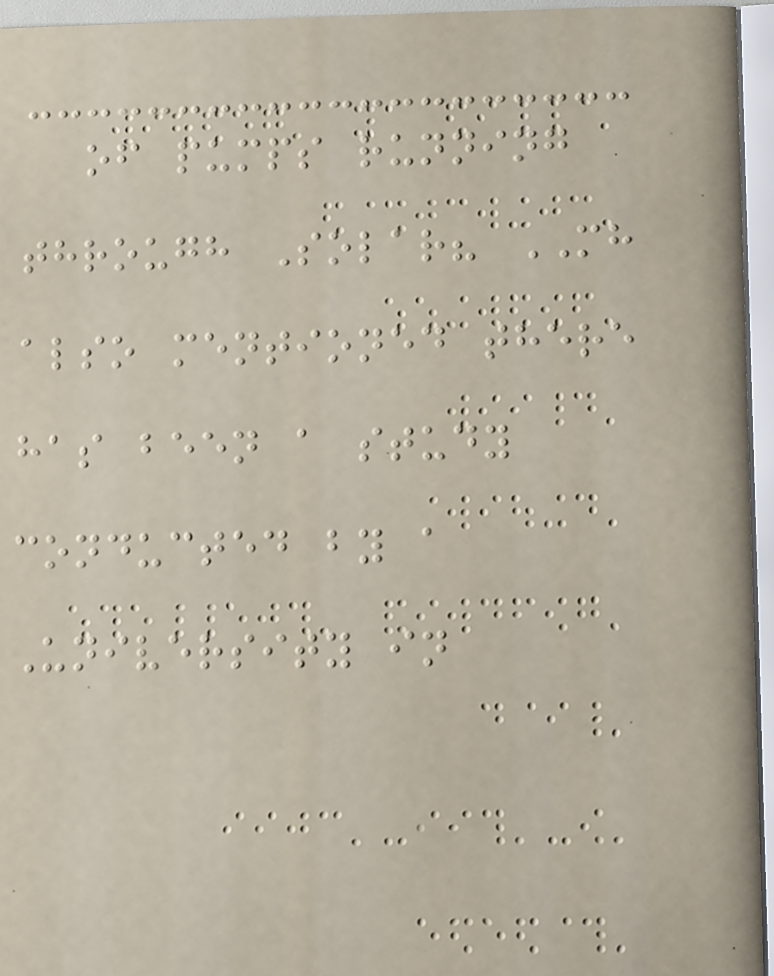of pumps running
through Solar? MH
also mentioned there
has been a study
conducted by a
University in
